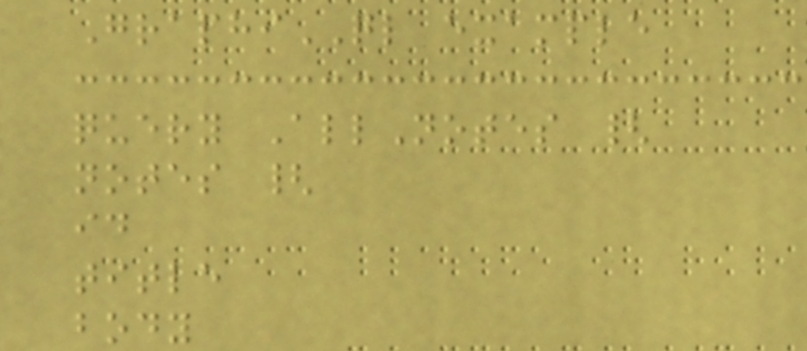GraphiQL example
query AllNotes {
notes {
id
title
body
